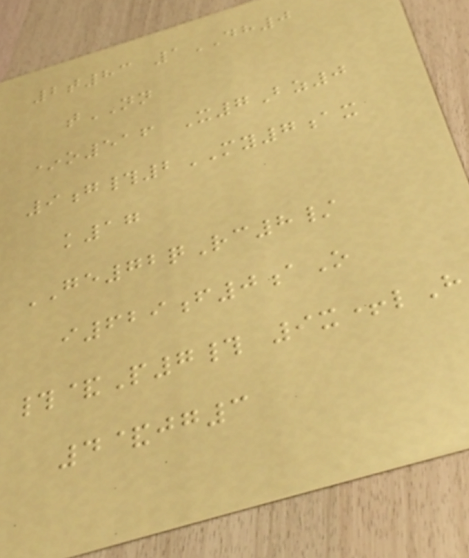2t83 1DH0
tNN
*o516 X7Bz0
9g#2MY7ax
k17
GE72qRc8/
i629f0aO
#&P7# 9x+lH
4&jg3
